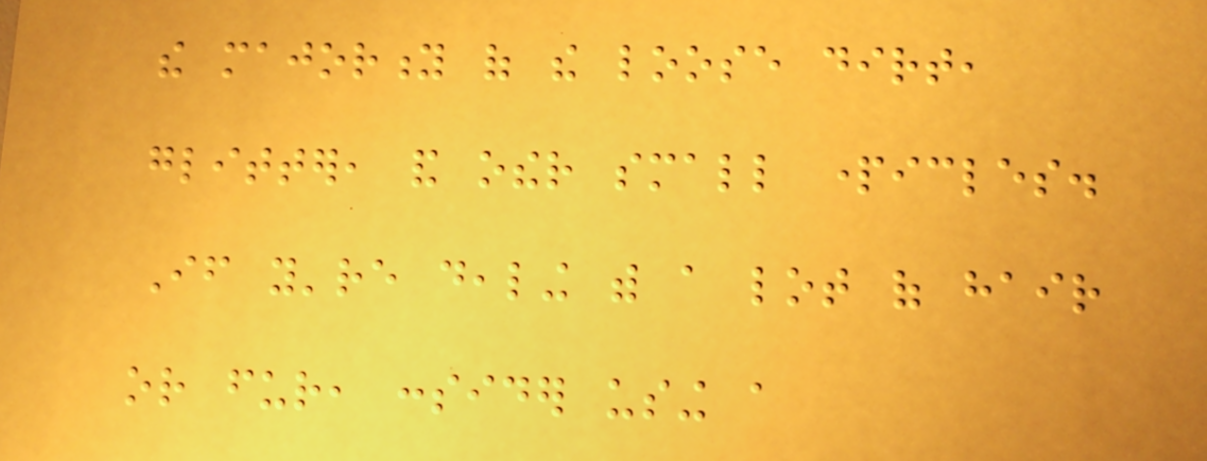the majority of the loose dirt,
glitter, and other small particles.
If you're dealing with a lot of hair
or fur, consider using a
